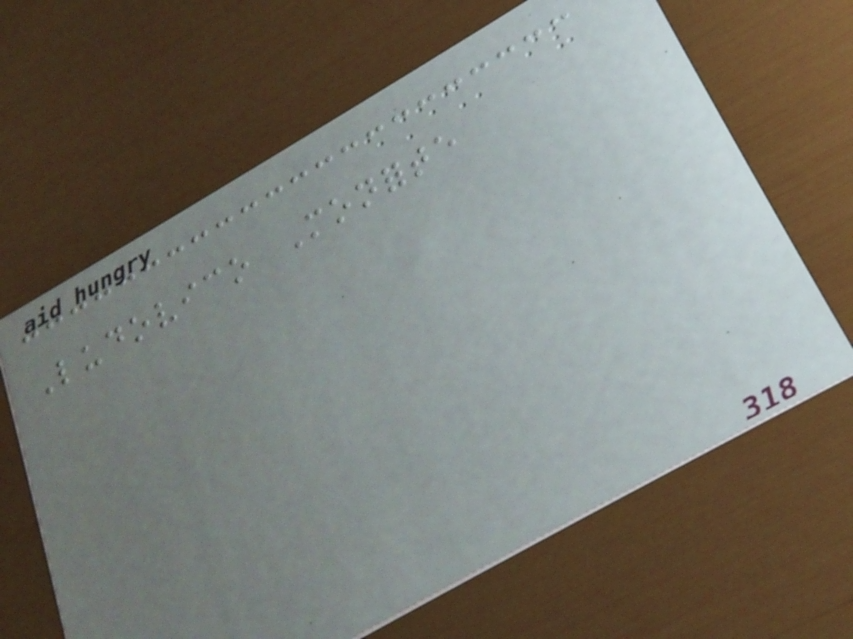Ludovico Monforte
